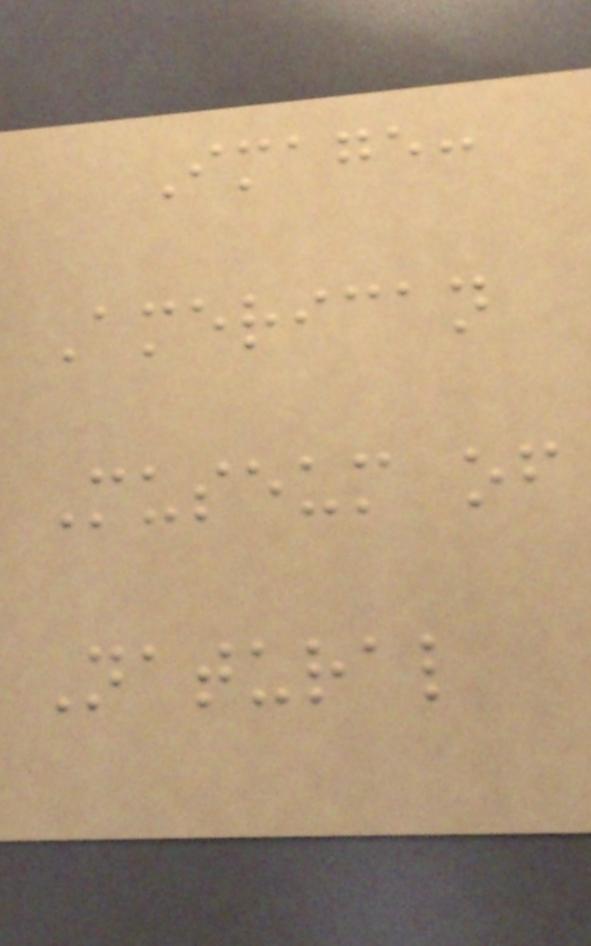Image:
American
Museum of
Natural
